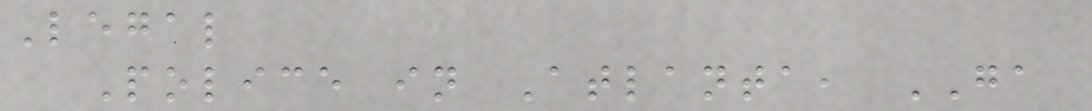Legal
Police in Atlanta, GA
